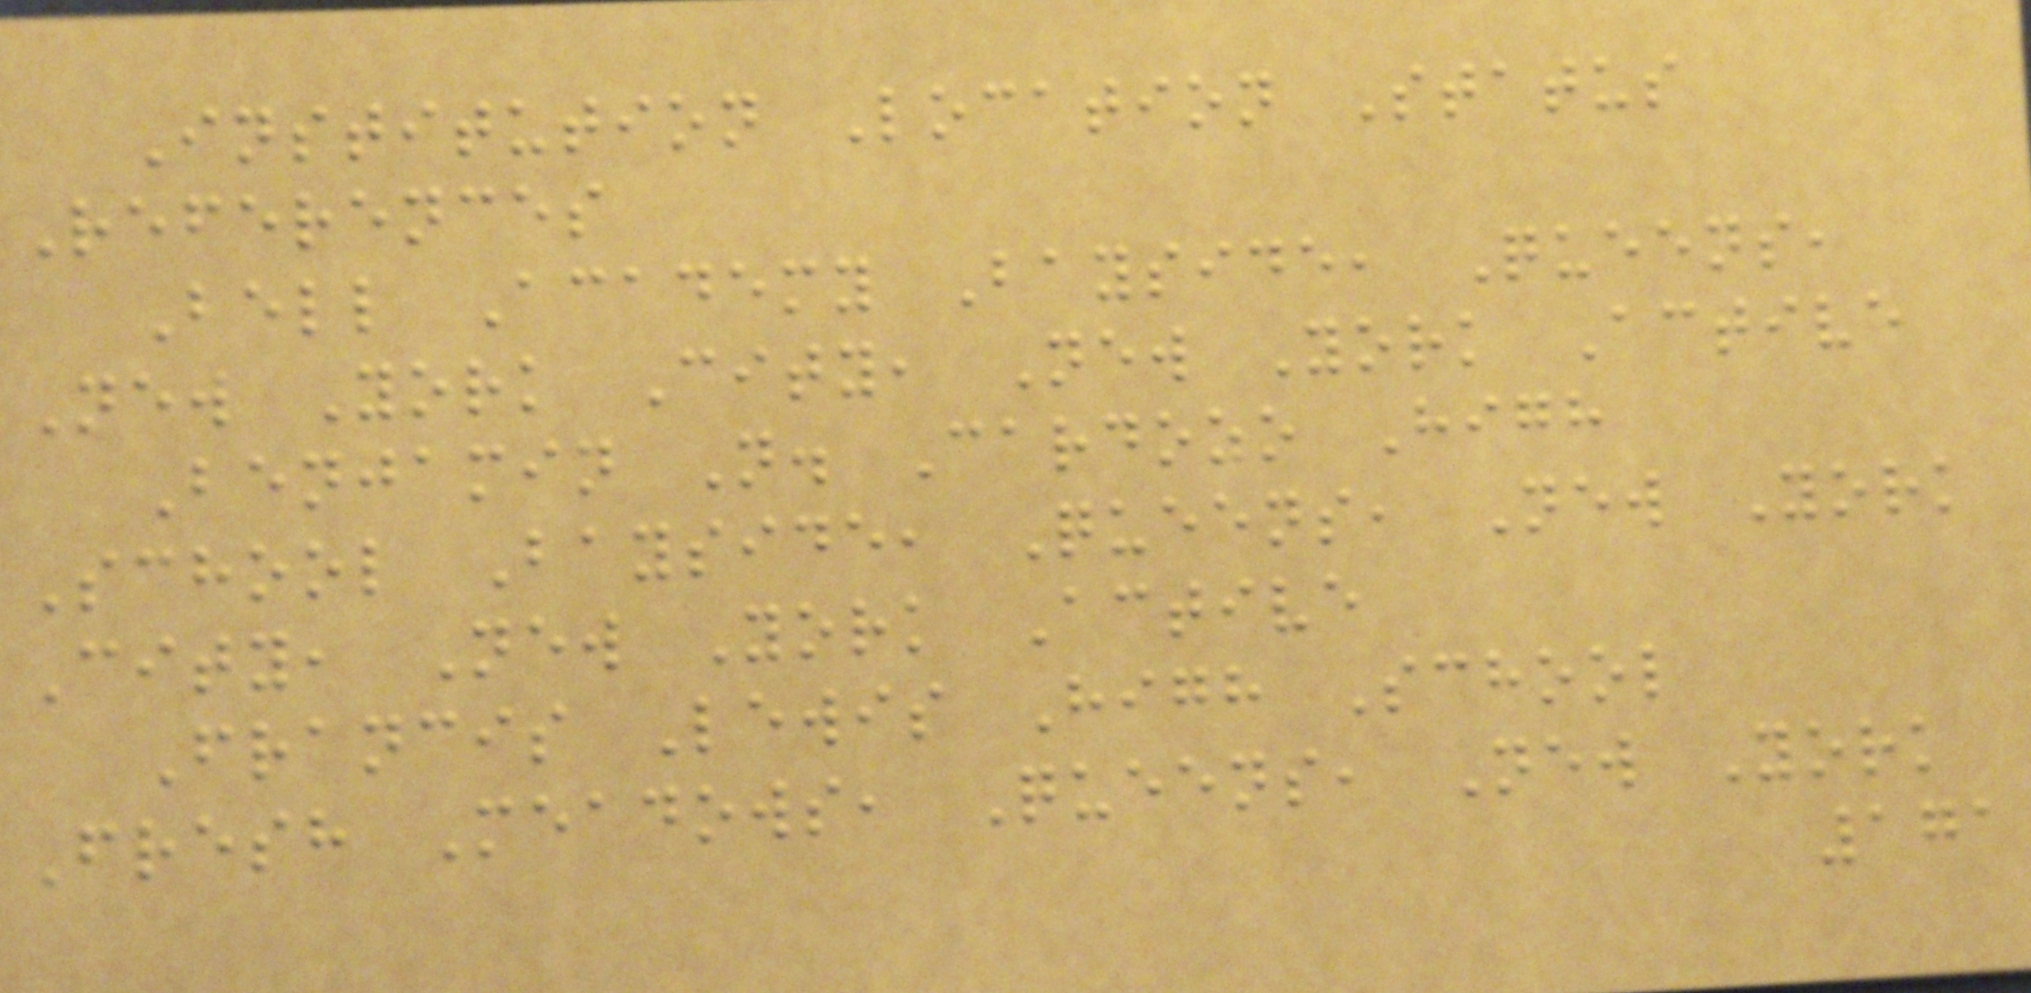Institution Location Status
References
Bell Academy Bayside, Queens,
New York City, New York Active
Benjamin N. Cardozo High
School Bayside, Queens, New York
City, New York Active
Francis Lewis High School
Fresh Meadows, Queens, New York
171
